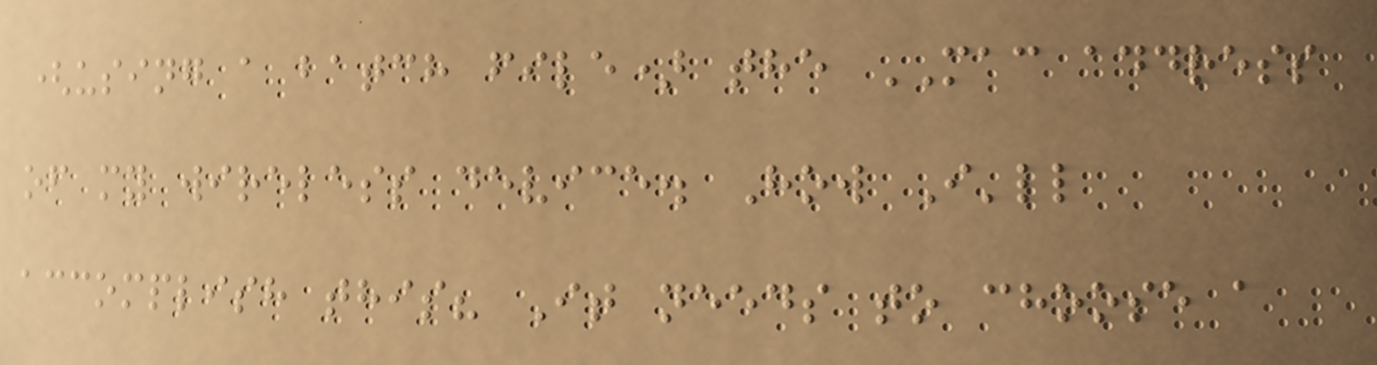(using a batch file) the MAC address
of my wireless device. How I'll
accomplish this? It needs to choose a
